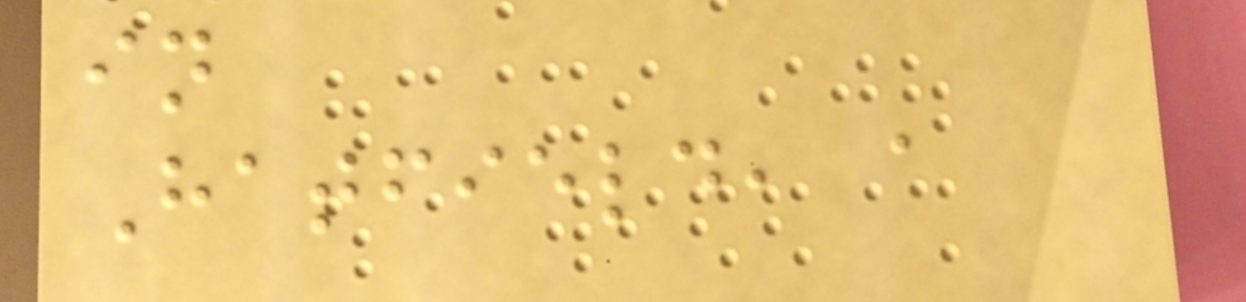in
Hatfield, a
